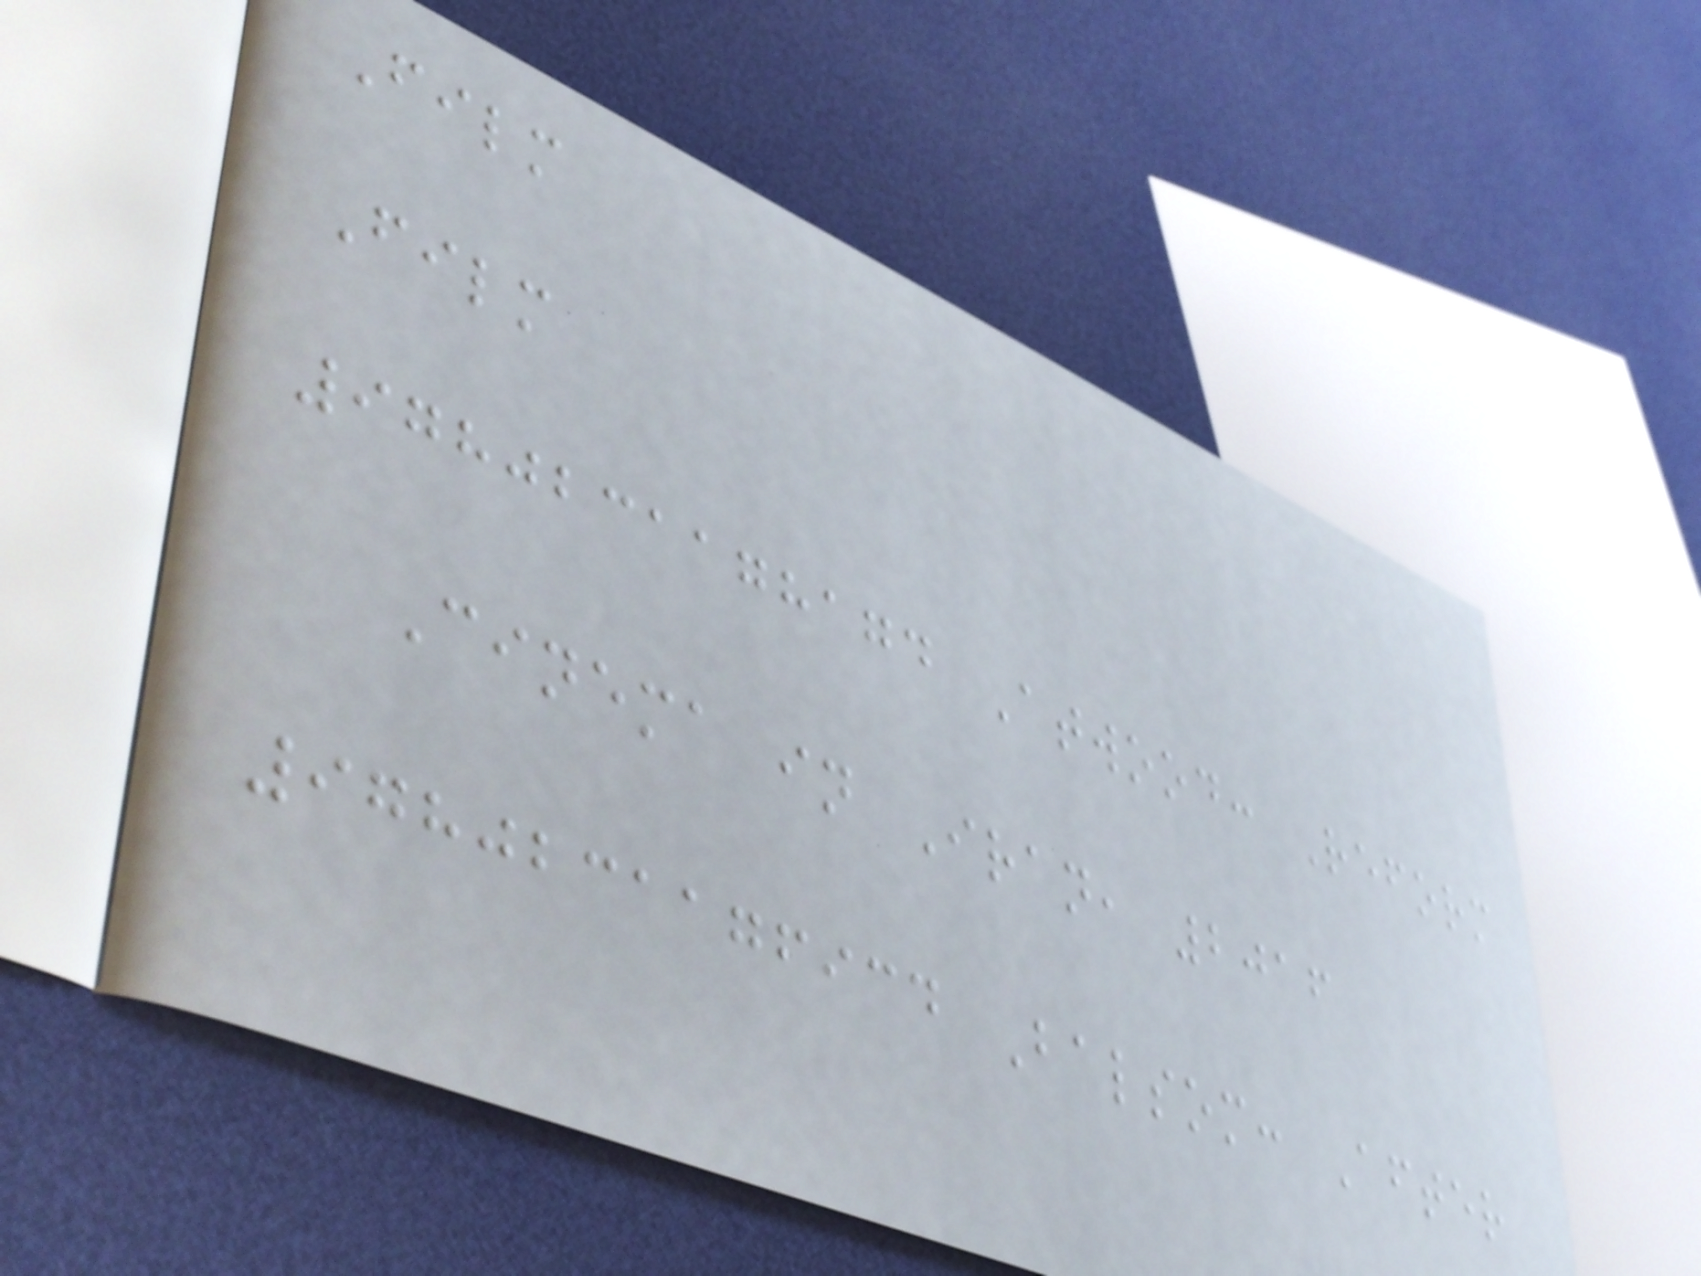Film
Film
9780231178174 Atwood: Reform
Cinema in Iran, 2016
9780231176934 Balsom: After
